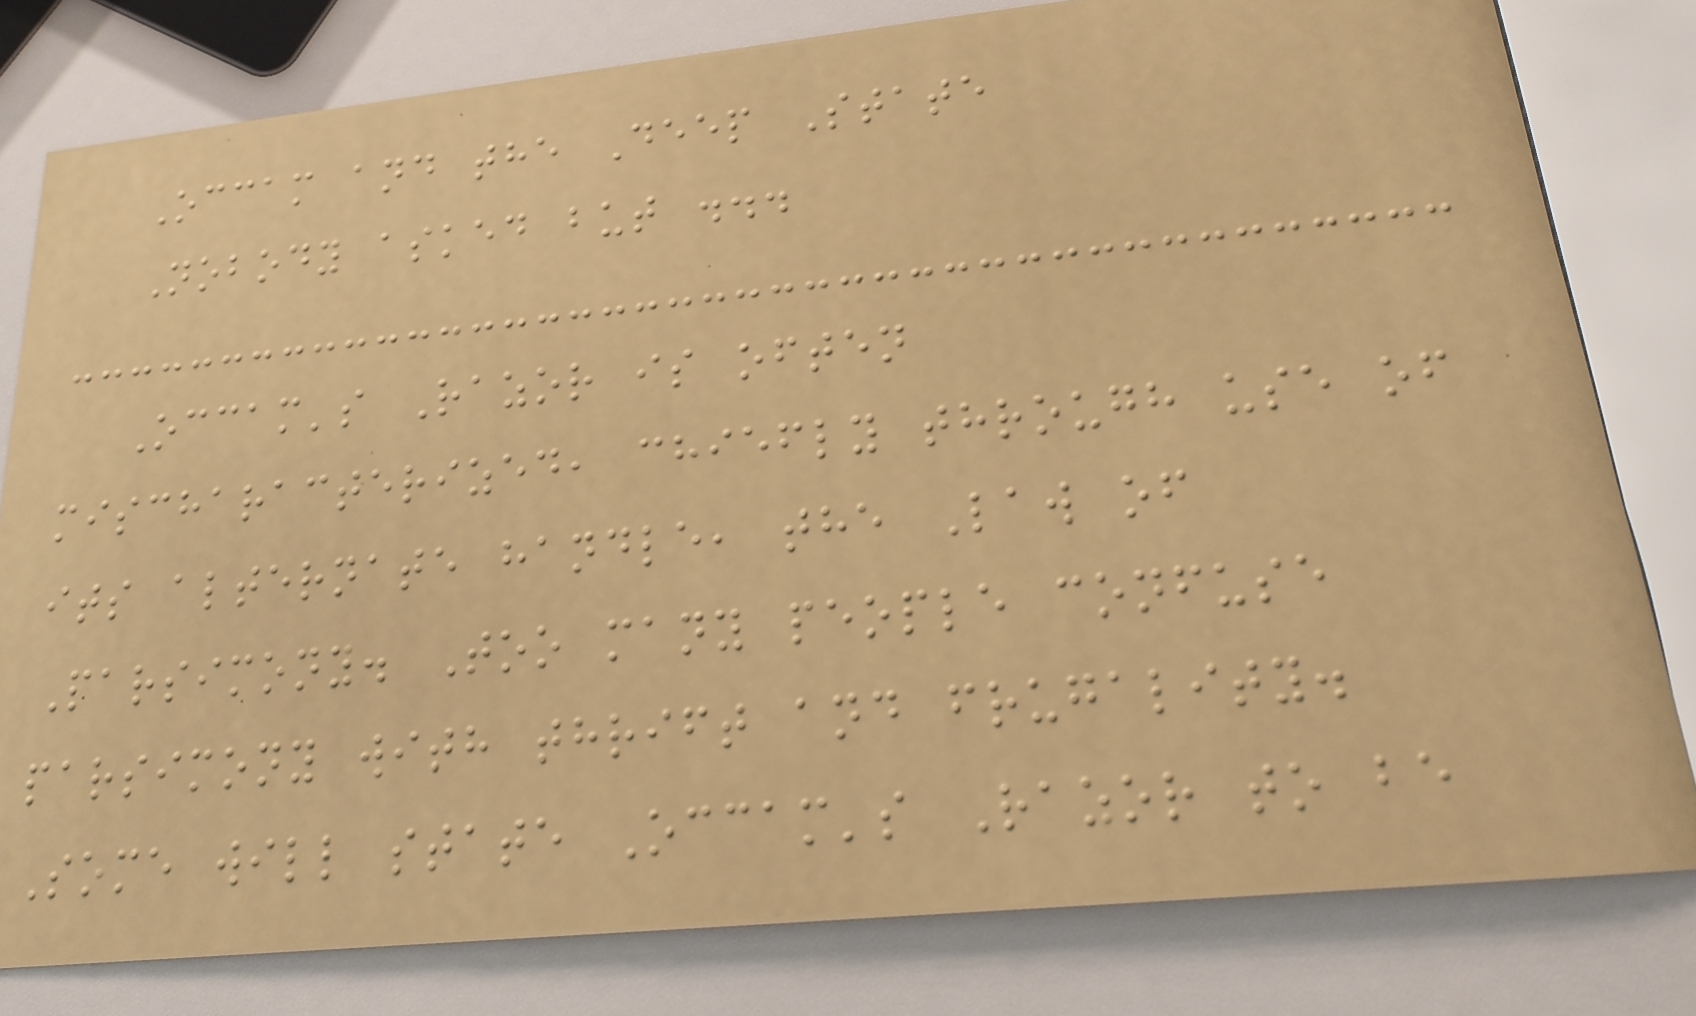Occam and the Deep State
Nobody asked but ...
Occam's Razor is often
mischaracterized, chiefly through use of
its alternate handle, the Law of
Parsimony. Too many people confuse
parsimony with thrift and frugality.
Some will state Occam's Razor to be
